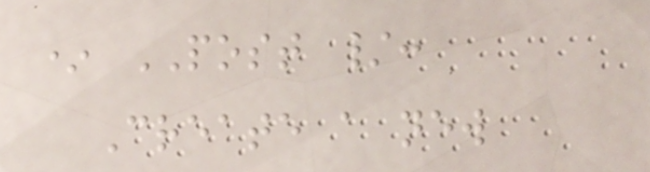* POST /:
Create a new
